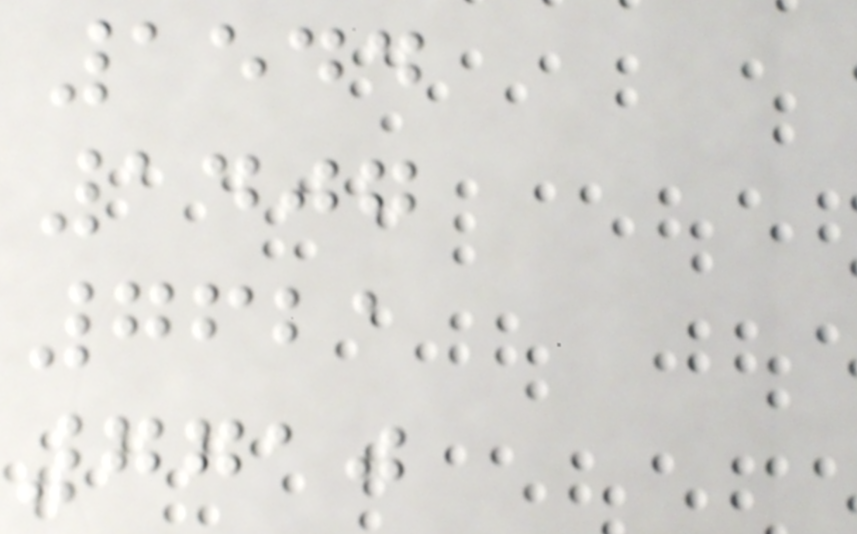1544
1407
7621
7710
